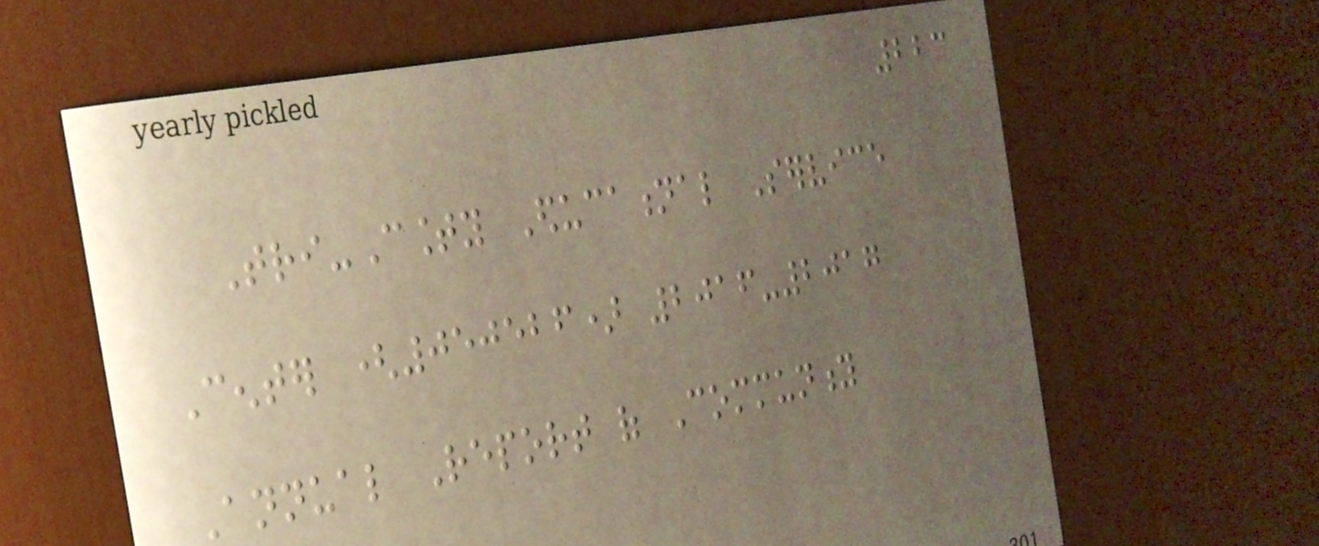223
Tri-County Educational Service
Center (050526) 2016-2017
Annual Report of Community
